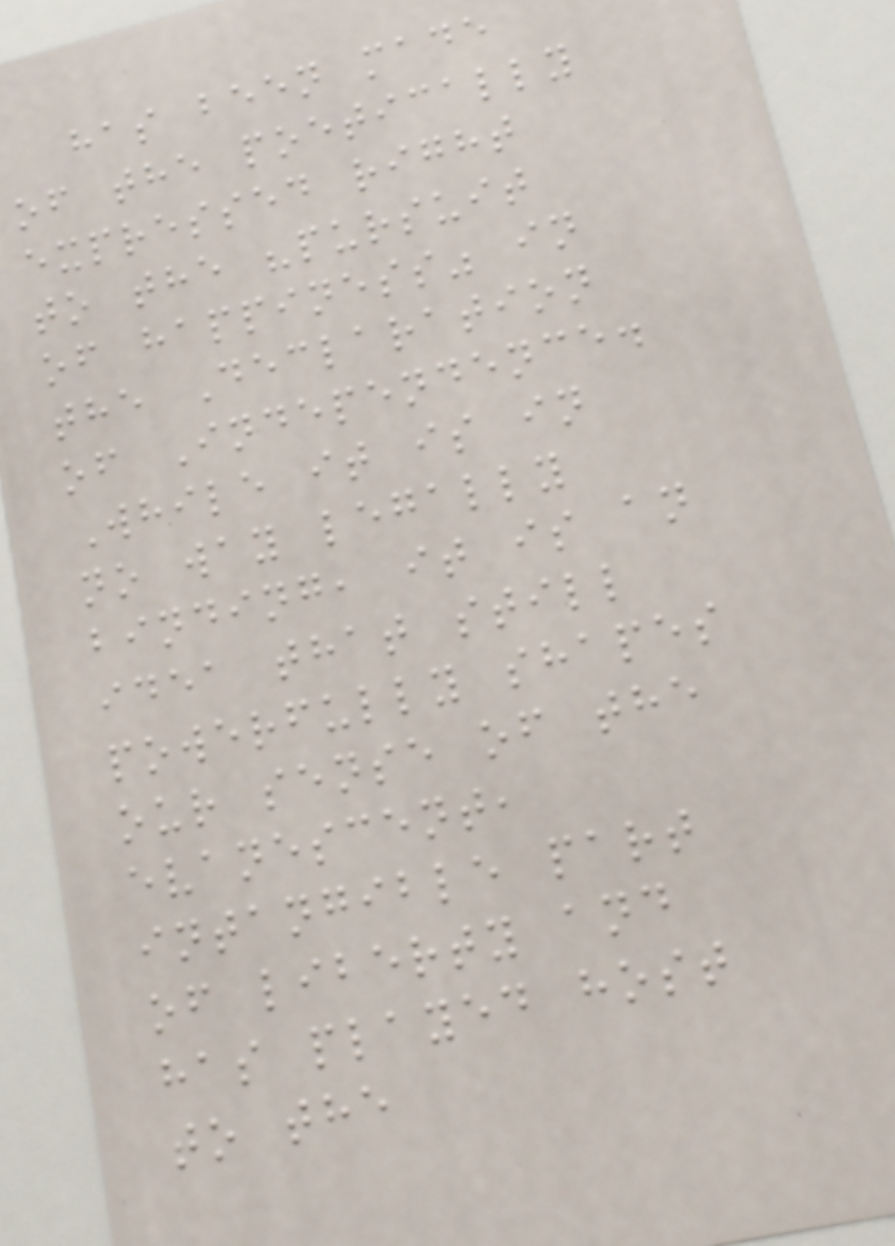has been made
of the poetically
expressed right
to the "pursuit
of happiness" in
the Declaration
of Independence.
While it is in
no way legally
binding, it is an
idea that still
powerfully shapes
our sense of the
evanescent,
intangible part
of liberty and
has played host
to the
